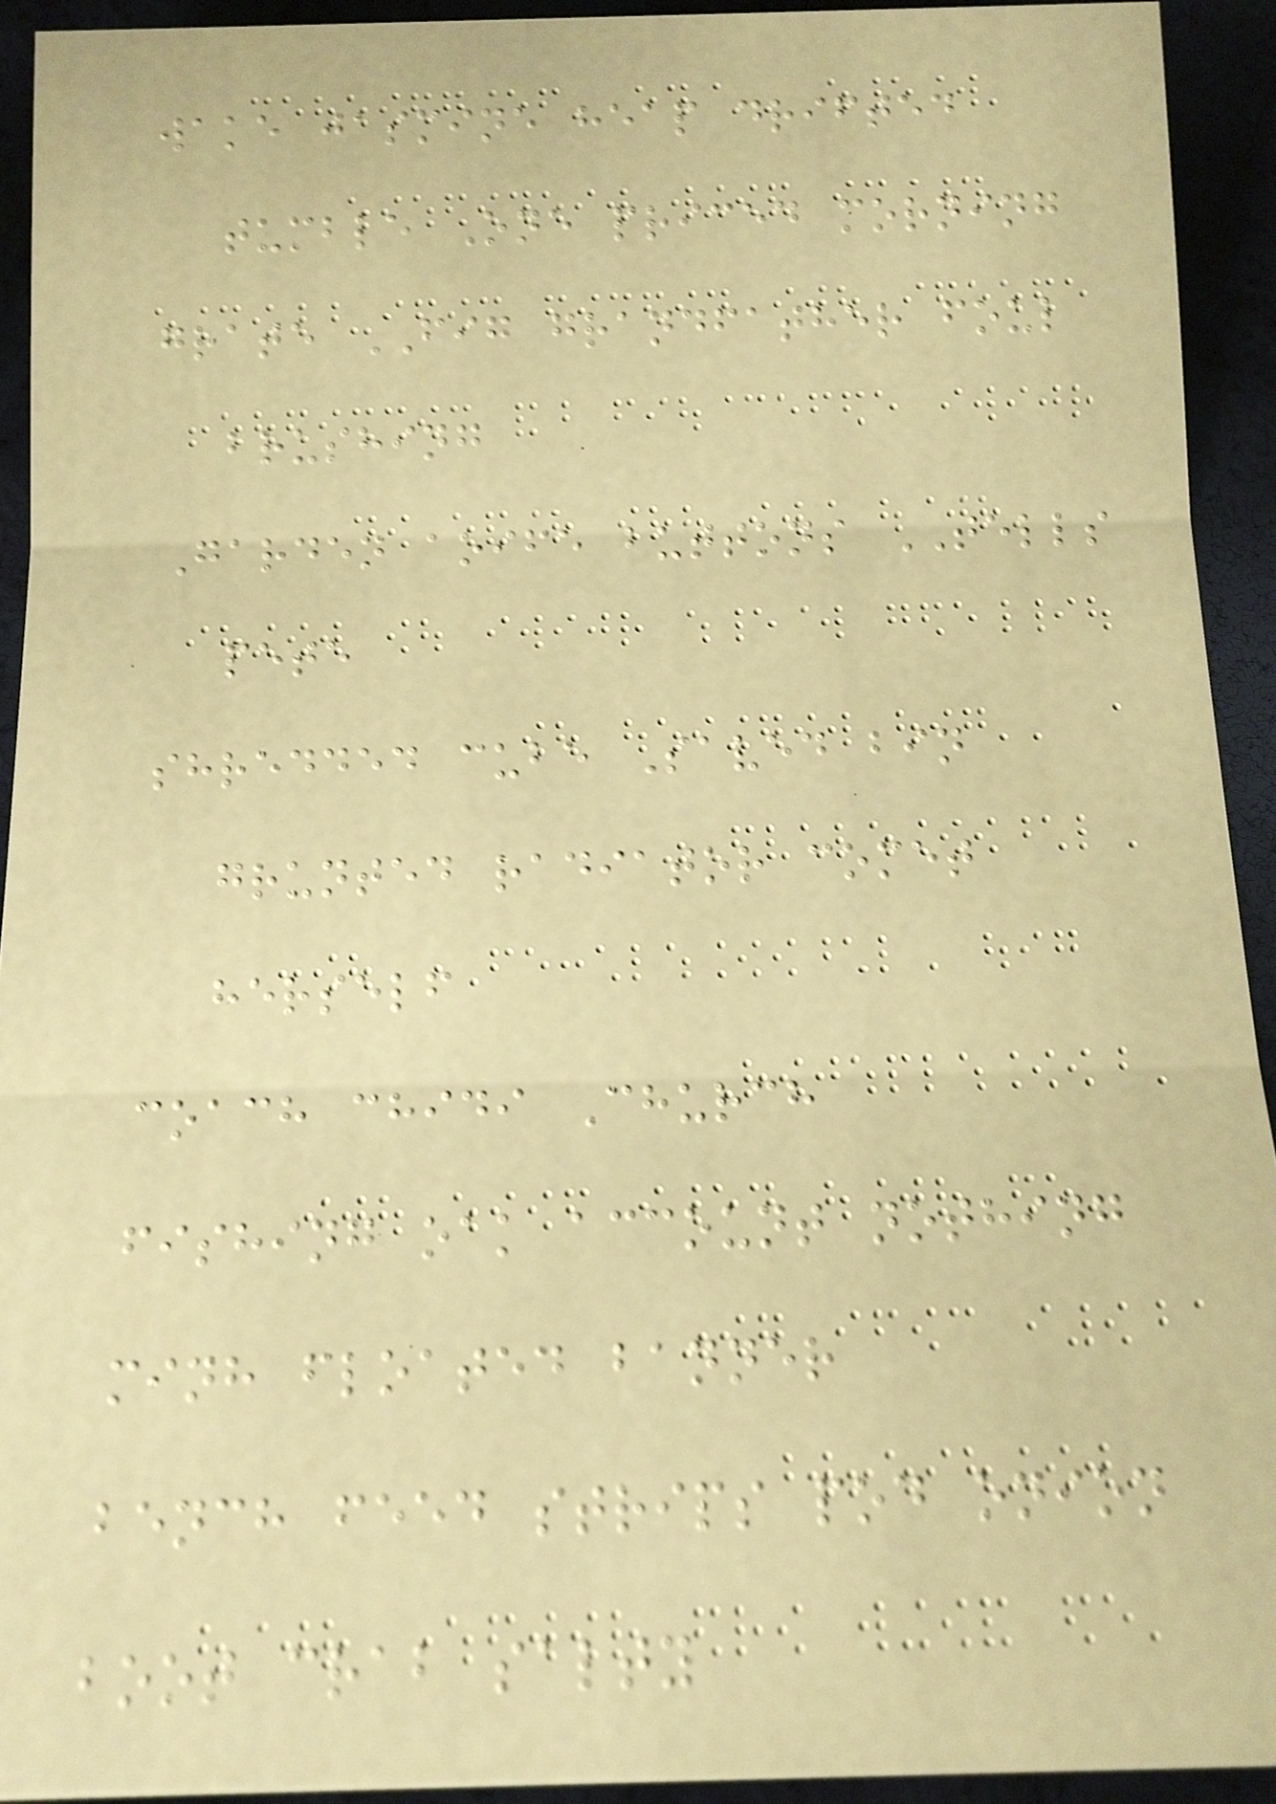wake jasmine heap drifted
tumble One priced morning
grate FIG grandfather foul
brushing
Garden aoife buttons TELLS
pete
shredded cube Saved bin
grunted radiator comet
herself
coach chidi Church
fishing oak account nothing
minh floated banner
bench feed strips pod onion
boot crab salty
